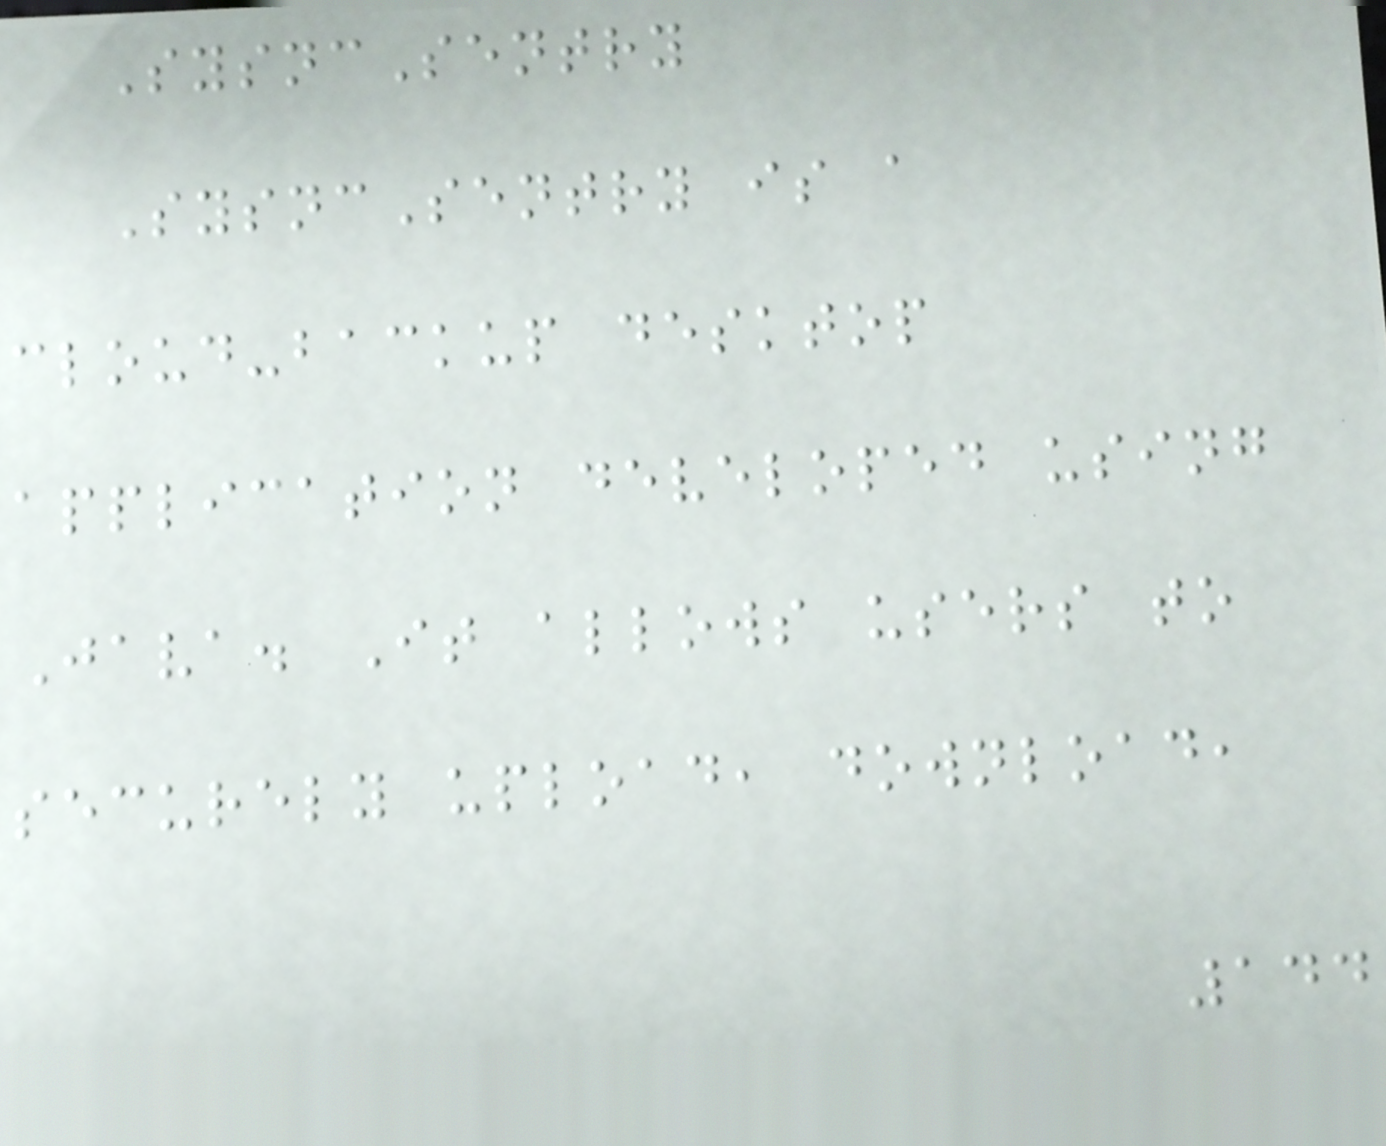SysncSentry
SysncSentry is a
cloud-backup desktop
application developed using
Java. It allows users to
securely upload, download,
144
